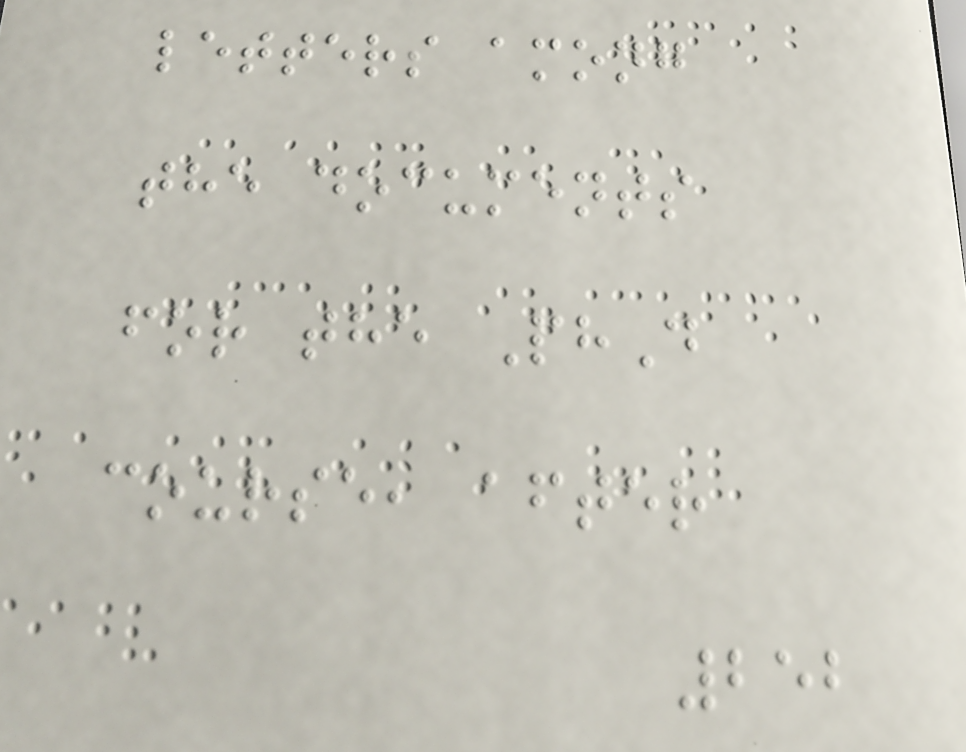letters among
the documents
for the PhD
course, after
252
